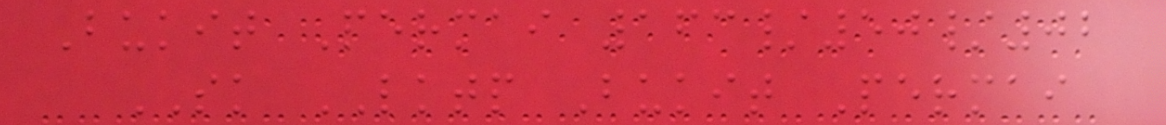Bukit Permai 163/50/02
SK LKTP Bukit Permai
